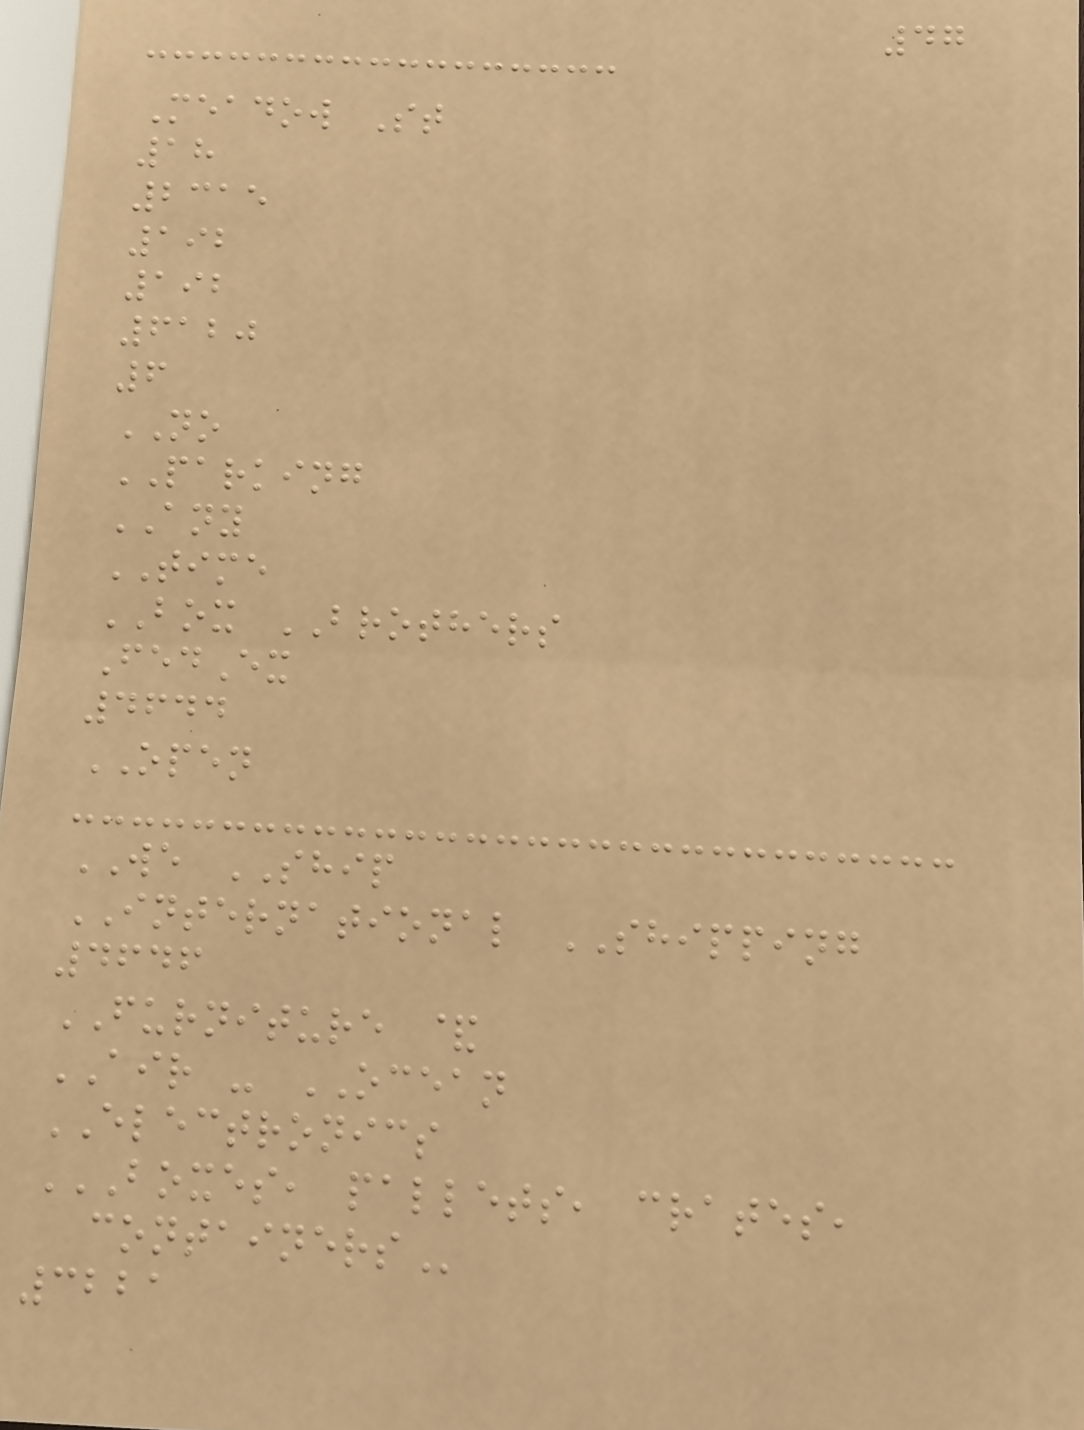47
Meadow St
18
2315
192
192
6120
6
NO
PARKING
ANY
TIME
BOX BROTHERS
FedEx
4644
OPEN
WE SHIP
INTERNATIONAL SHIPPING
4646
FURNITURE &
AIR - OCEAN
ELECTRONICS
BOXES, PALLETS, CRATES,
CONTAINERS
3221
